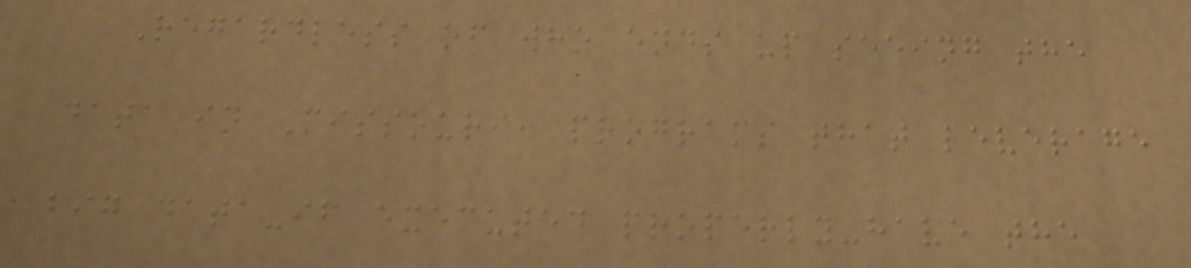Regardless of who ends up seeing the
data in Missouri, programs that leverage
big data-if executed properly-have the
